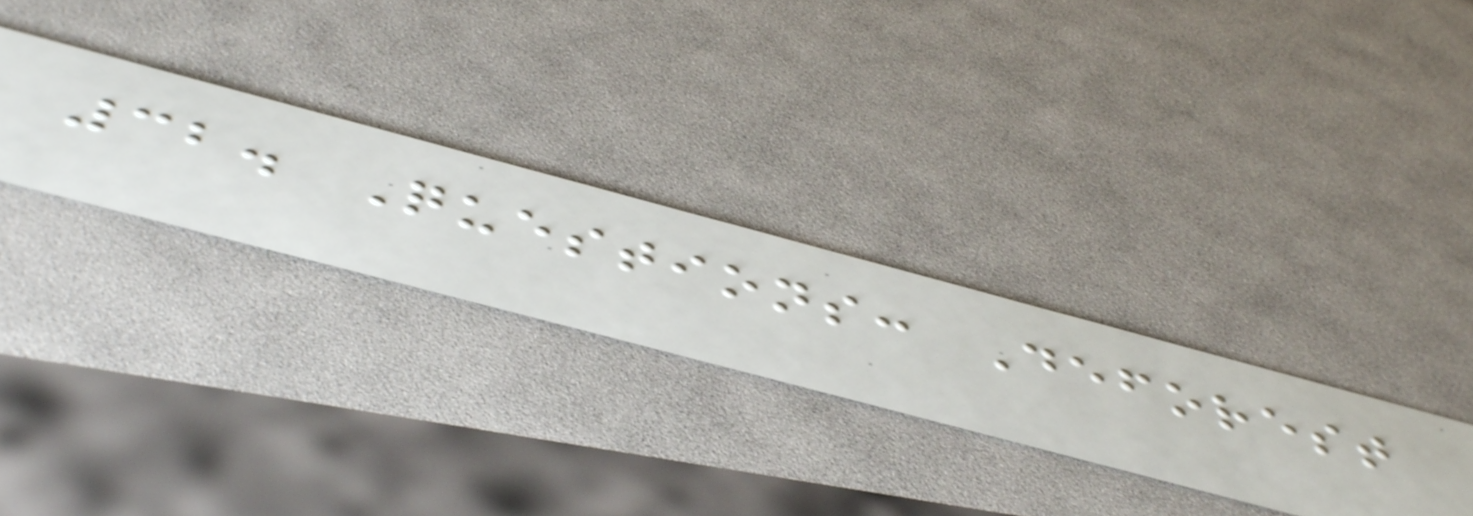32. Questions: Deforest
